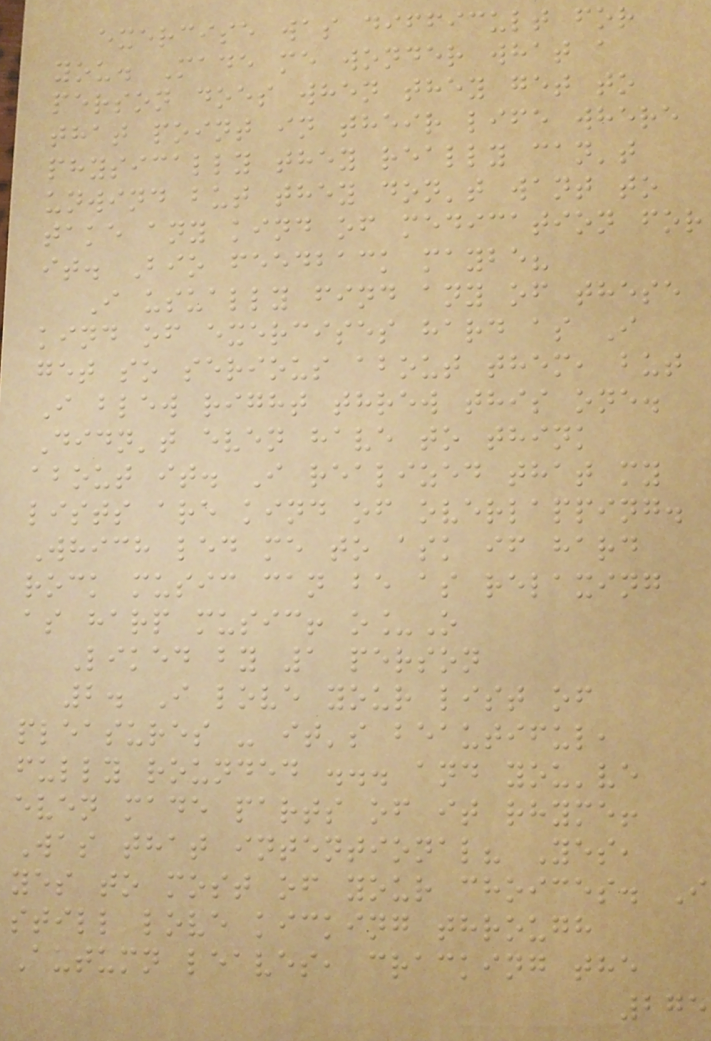exercise was difficult for
you. Made me wonder what a
person does when they get to
that point in their life where
physically they really can't
unwind but they don't want to
take any kind of medication for
it. Bio feedback maybe?
I usually find any of these
kind of exercises hard as I
get so serious about them, but
I blew right threw this one.
Didn't even have to think
about it. I realized that my
lists are kind of overlapping.
Which led me to ask if hard
rock music can be as relaxing
as harp music! o_O
Liked by 1 person
2. I love your list of
pleasures - it's beautiful,
fully rounded ... and you've
even made parts of it rhyme!
Was that intentional? Yes,
yes to most of your choices. I
still love kicking through
Autumn leaves, cracking the
275
